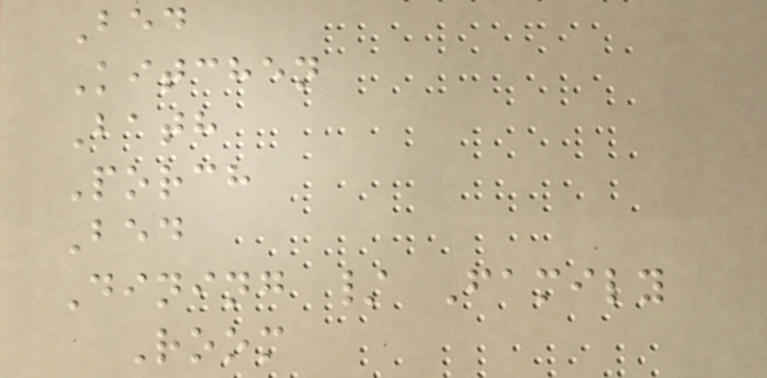Bed
Kitchen
Bath
Porch
Bed
Dining / Family
Room
